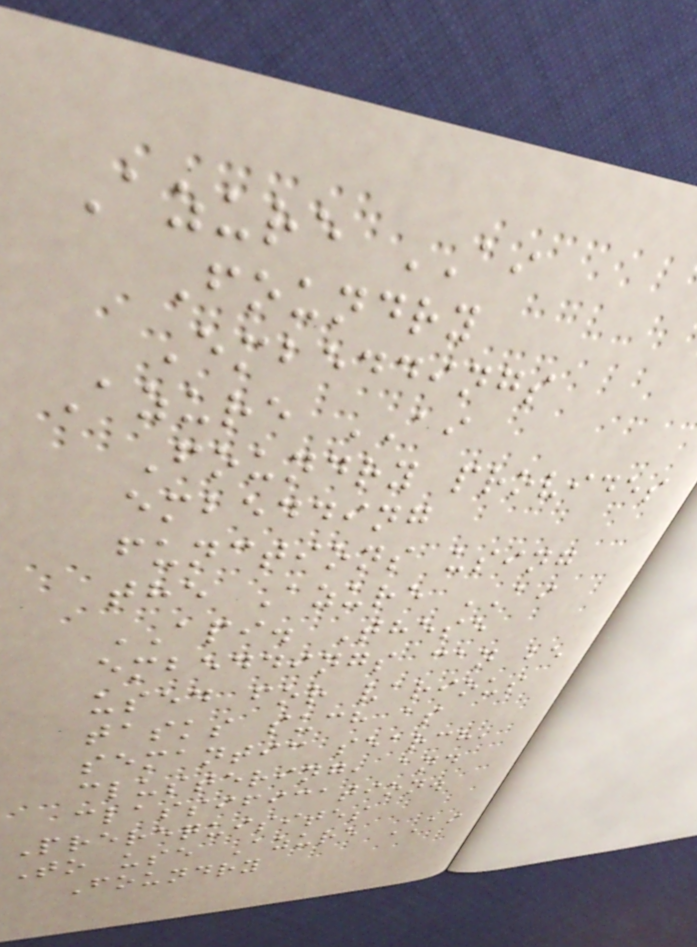Azure AI
Foundry
Embeddings
Azure AI
Foundry provides
embedding
functions using
the Azure AI
API. These
embeddings can be
used for various
tasks such as
semantic search,
clustering, and
classification.
Prerequisites
To use Azure AI
Foundry
